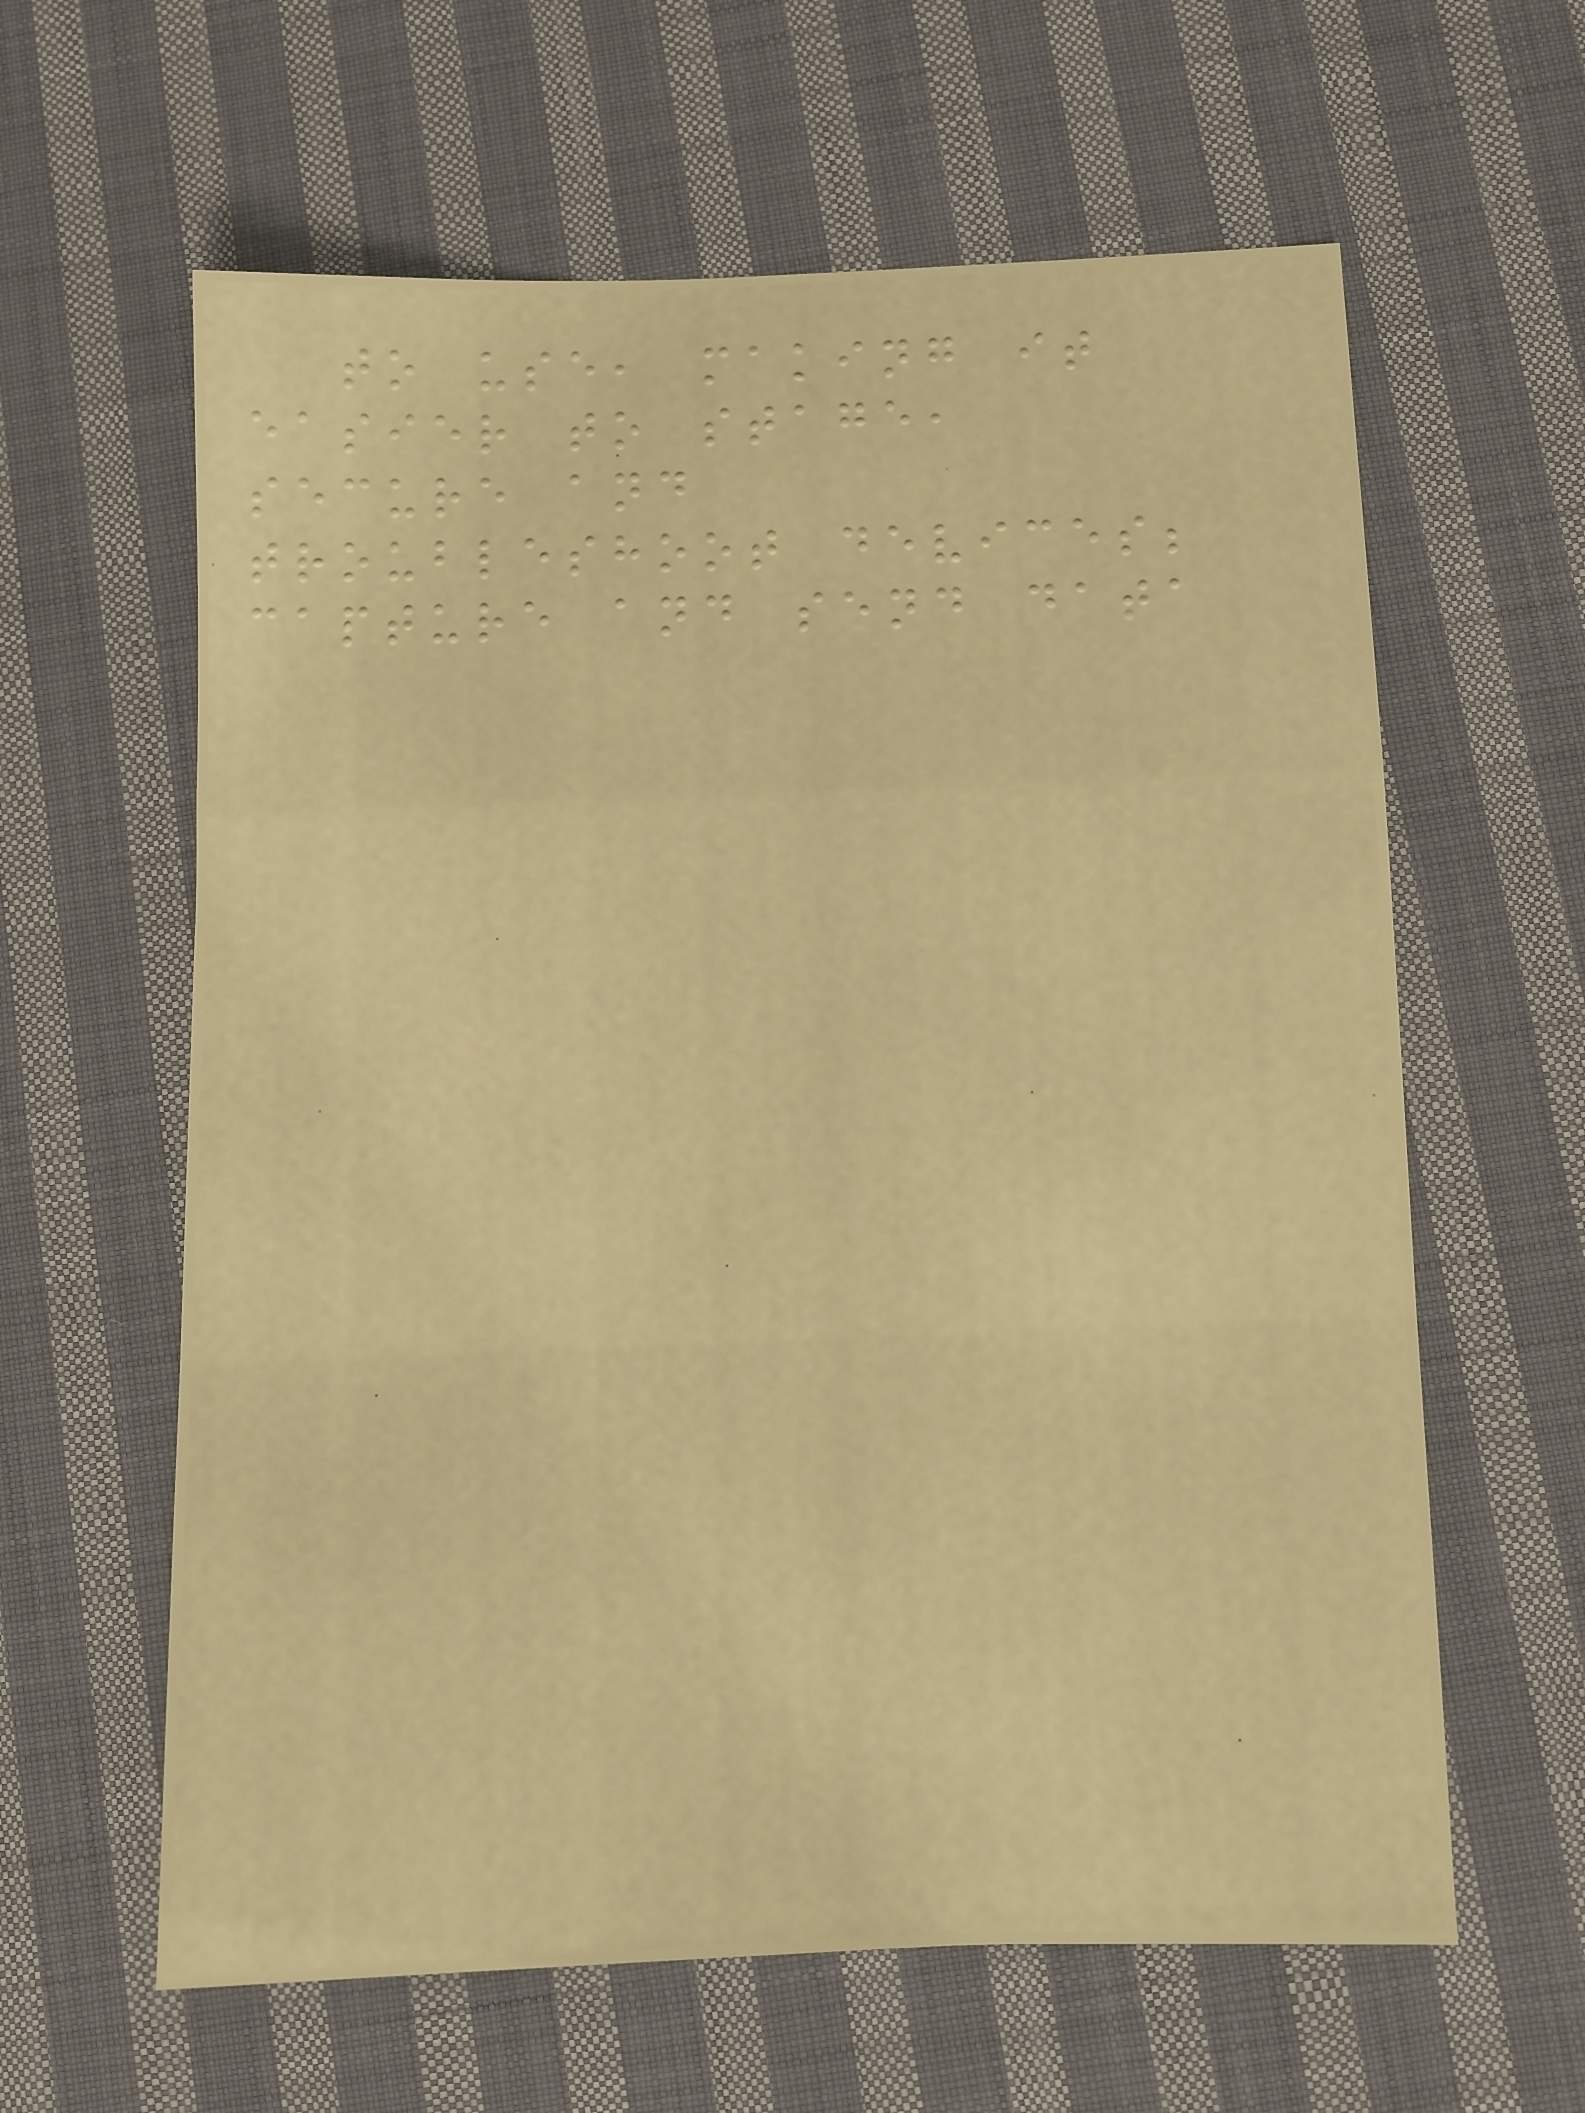to use, making it
easier to stage,
secure and
troubleshoot devices;
capture and send data
